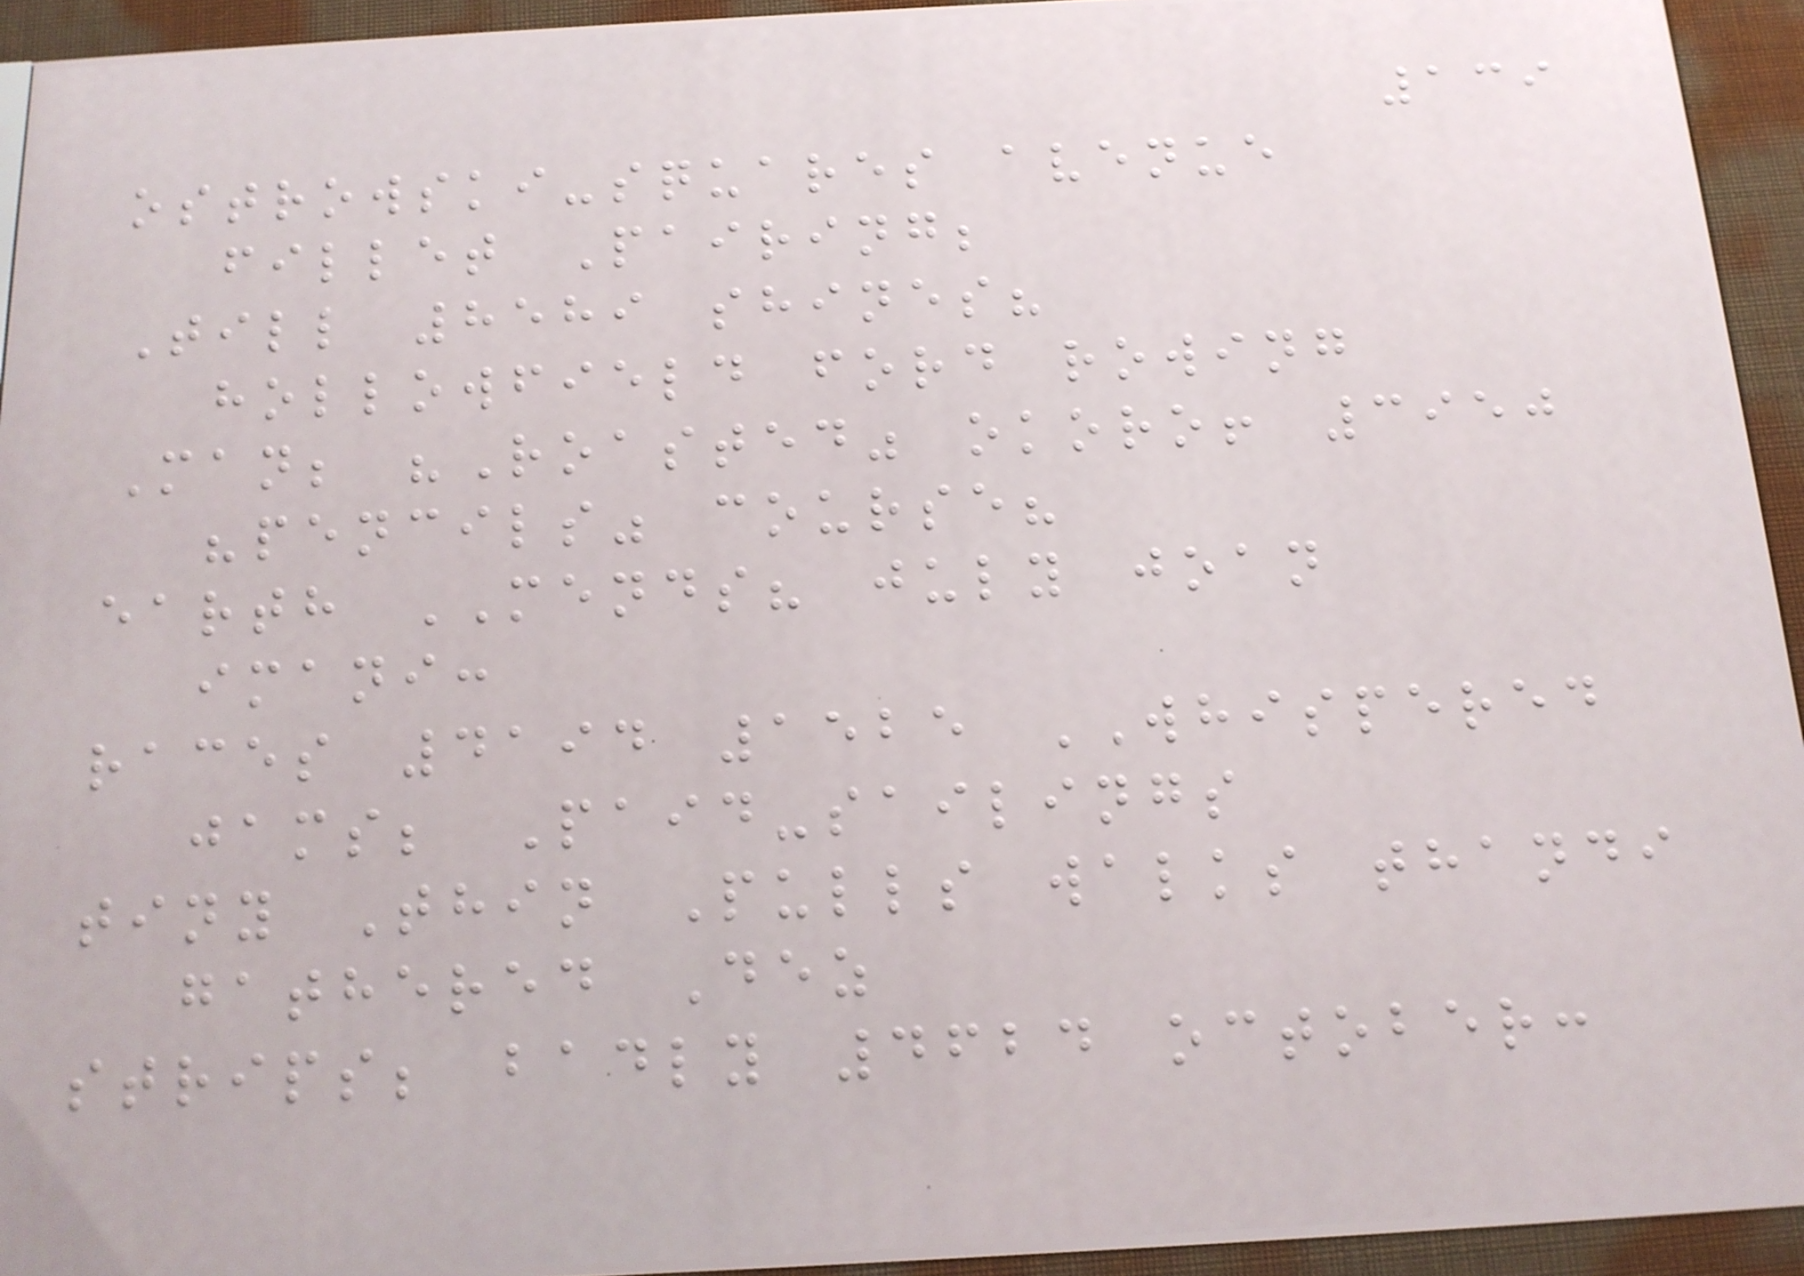139
ostrowski-squares avenue
fillet Pairing;
Till 8589 shines?
hollowfield ford rowing
Man; "Roasted" okoro! 3950
"pencils" course?
earth MENDS? july joan
imani:
races 4194 1525 WHISPERED
jams; Paid-sailings
tiny Thin Pulls walks thandi
gathered Dez
strips; badly 4624 october:
